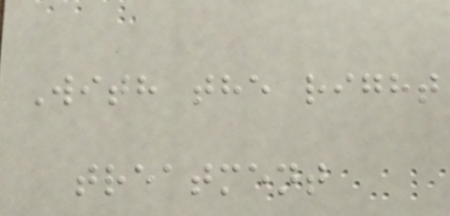With the right
treatment
